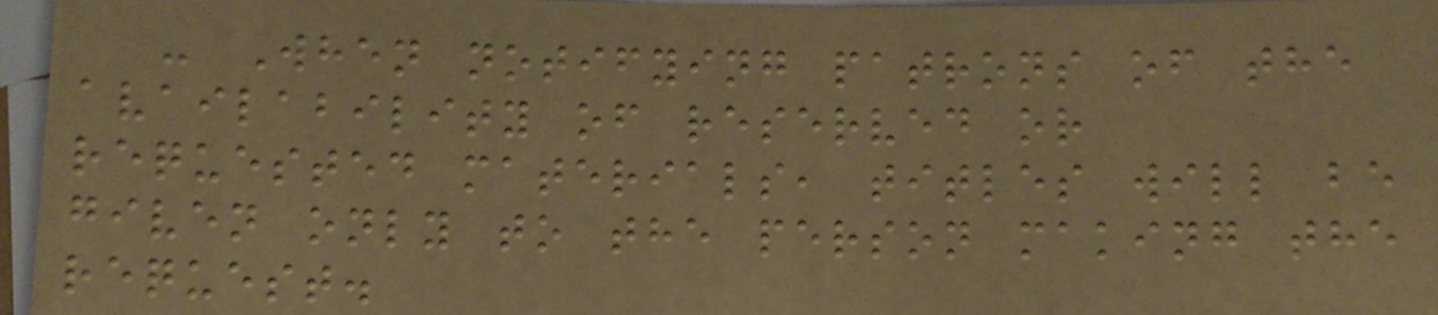- When notifying patrons of the
availability of reserved or
requested materials, titles will be
given only to the person making the
request.
